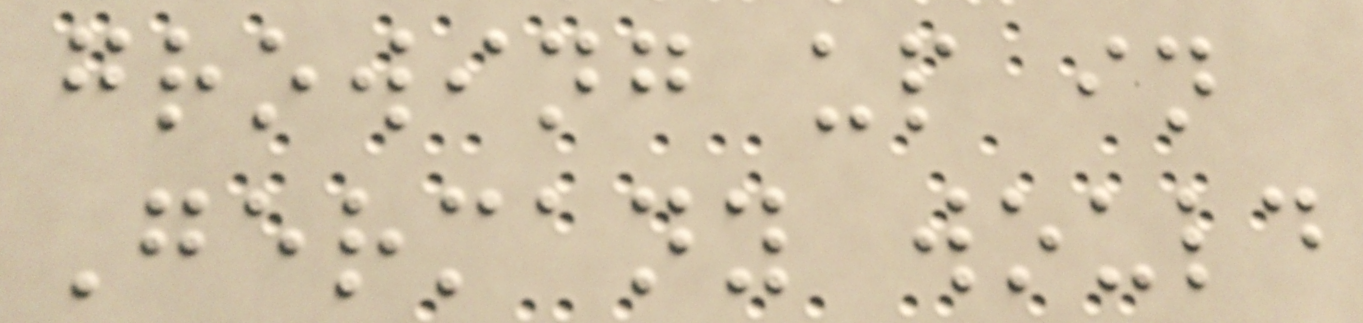growing up in
Germany would
